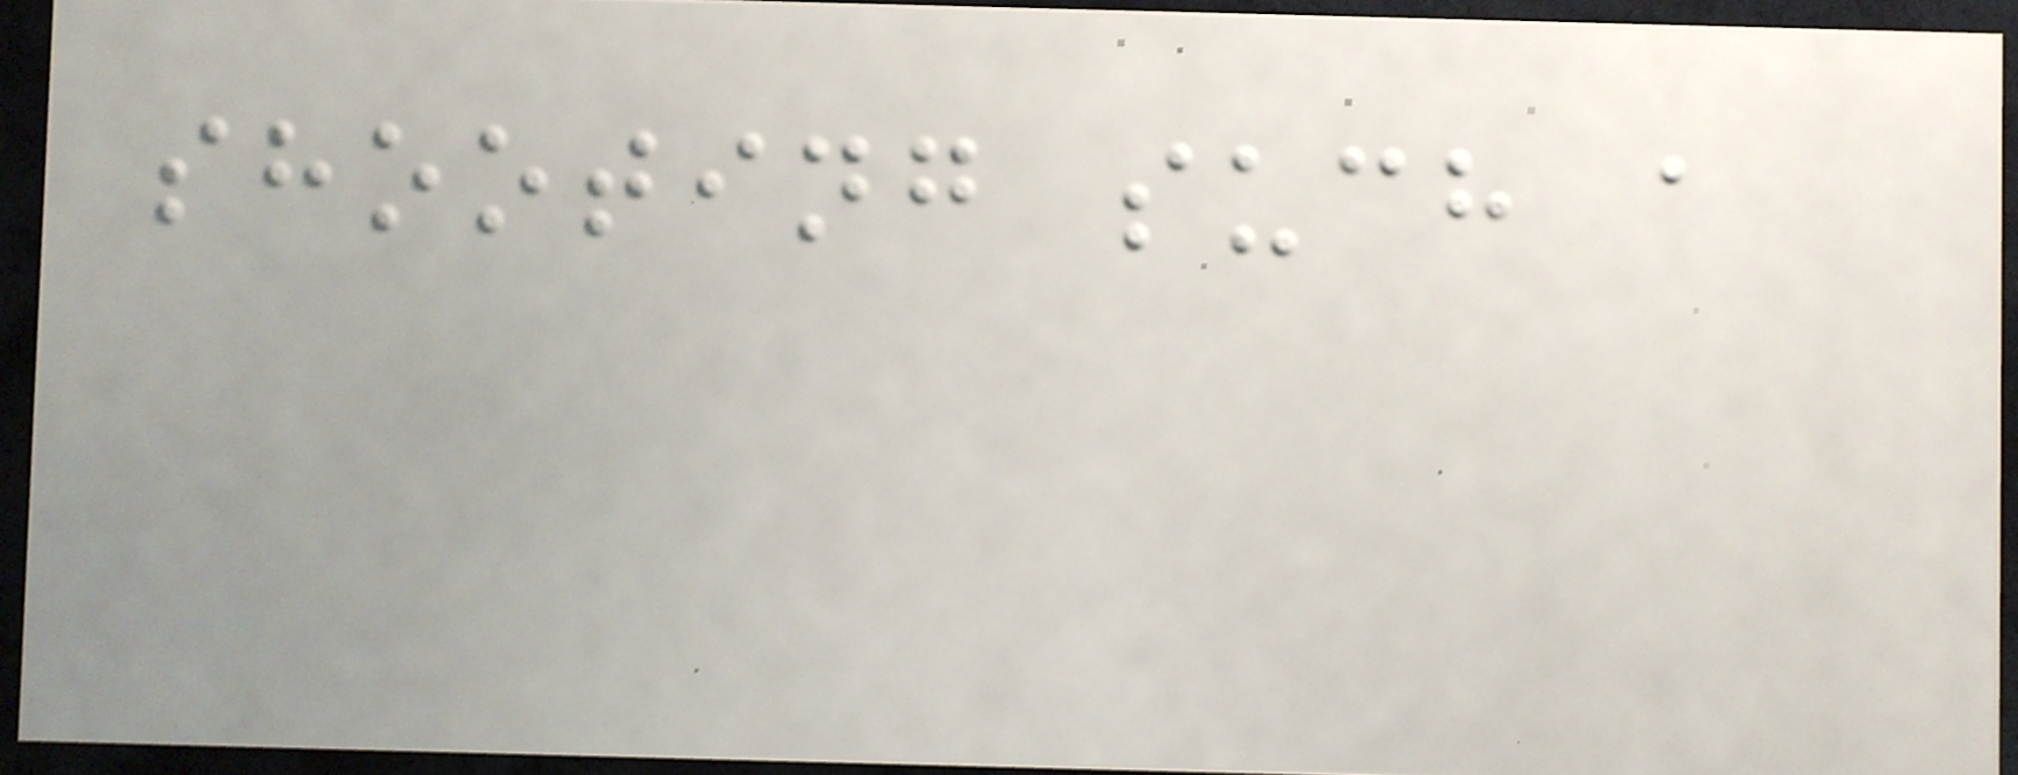shooting such a
